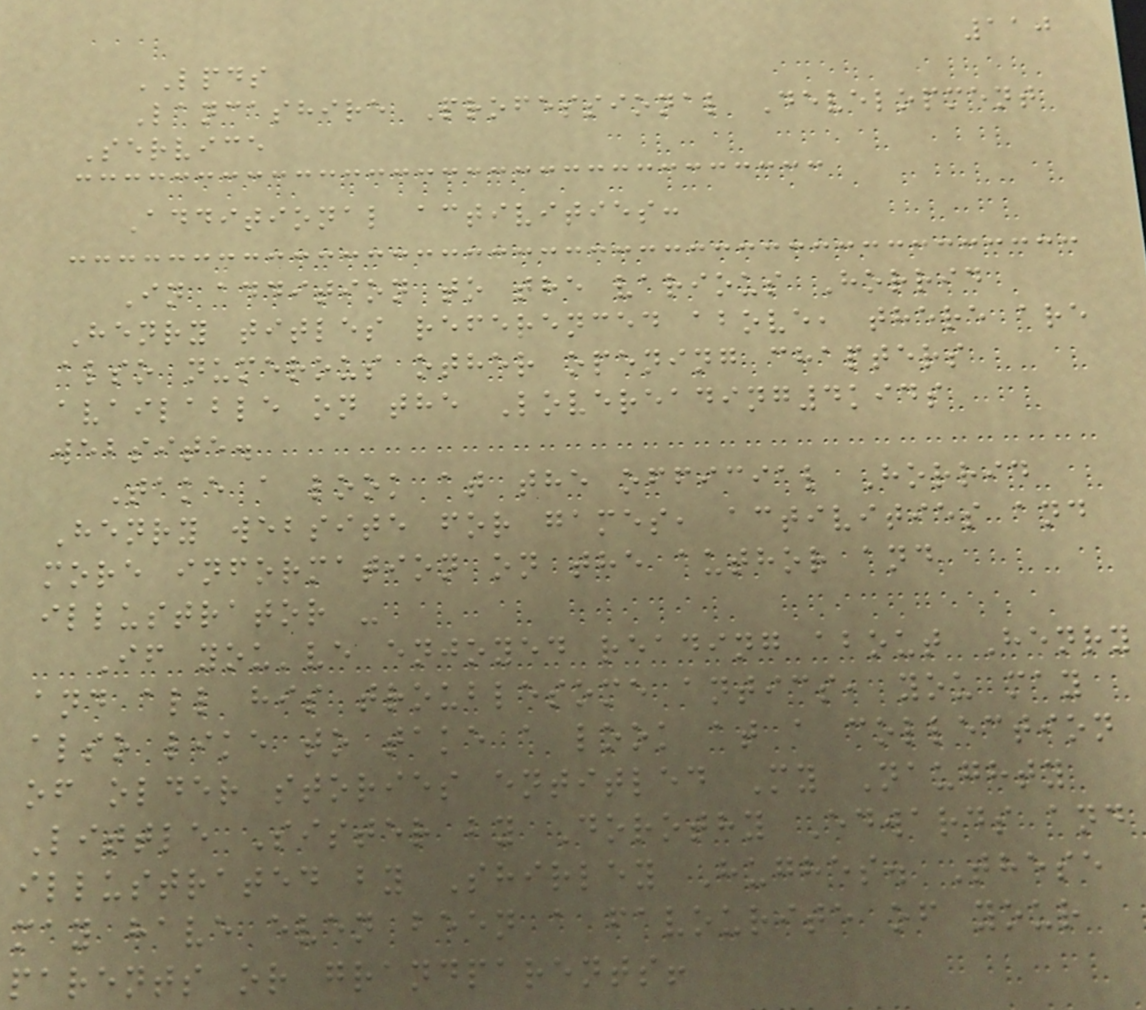110
LPDS
Lancashire Professional Development
Service
Additional activities:
In addition to the various Horrid
Henry titles referenced above, there are
also numerous other opening chapters
available on the Lovereading4kids
website.
Take a look at the official Horrid
Henry website for games, activities and
more information on the author and
illustrator -
If you've enjoyed reading about Henry
and all his troublesome antics, you may
also like to take a look at a collection
of older stories entitled My Naughty
Little Sister by Dorothy Edwards and
illustrated by Shirley Hughes. These
may have even been a favourite of your
parents or grandparents!
